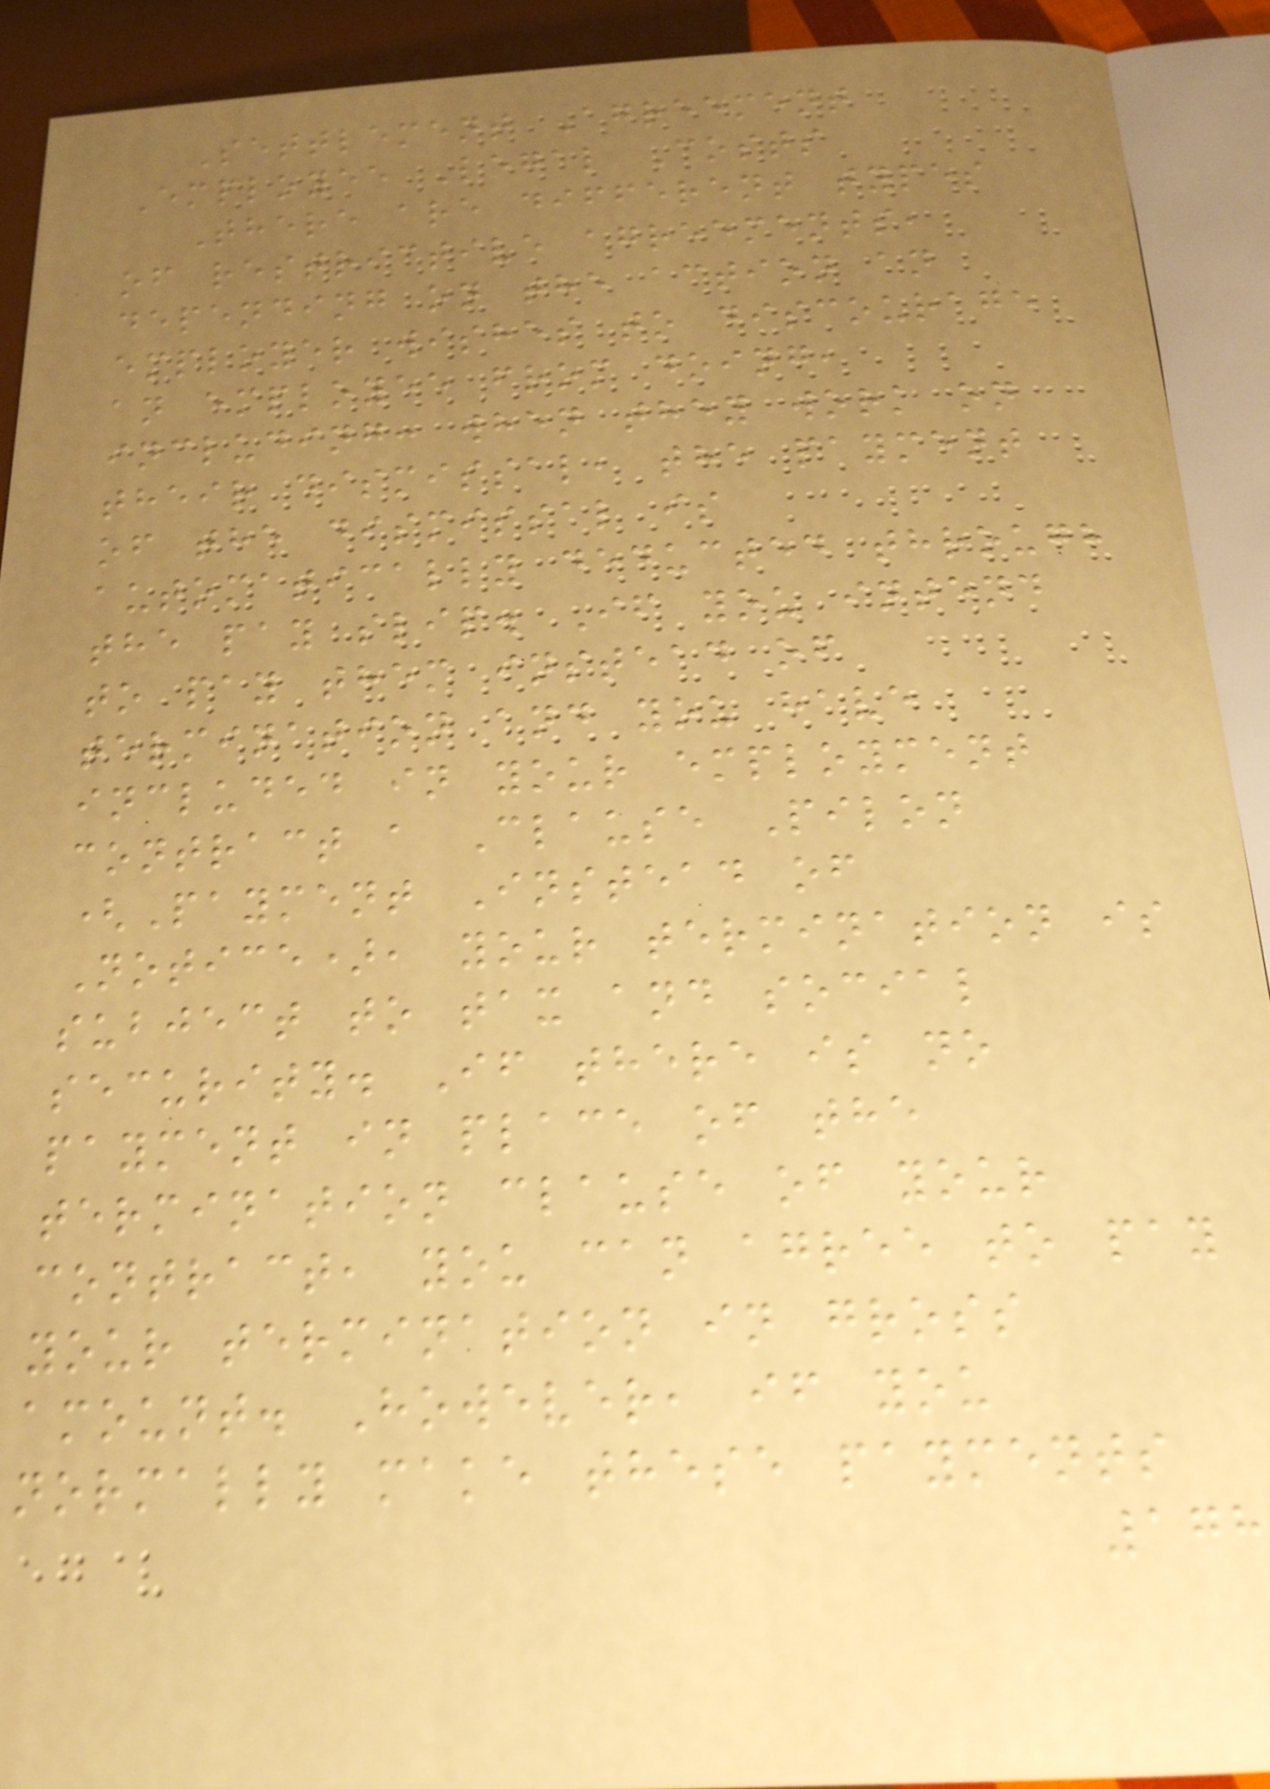Settlement Agreement
Employee Legal Costs
There are different types
of restrictive agreements,
depending on the action an
employer wishes to discourage
an employee from doing,
including: when they work on
their dismissal, the payment
of the dismissal is
automatically deducted through
the pay slip. If you intend
to pay them instead of
termination and you have
included in your employment
contract a Clause Pilon
(Payment Instead of
Notice), your termination is
subject to tax and social
security. If there is no
payment in place of the
termination clause of your
contract, you can agree to pay
your termination in gross
amount. However, if you
normally make these payments
178
